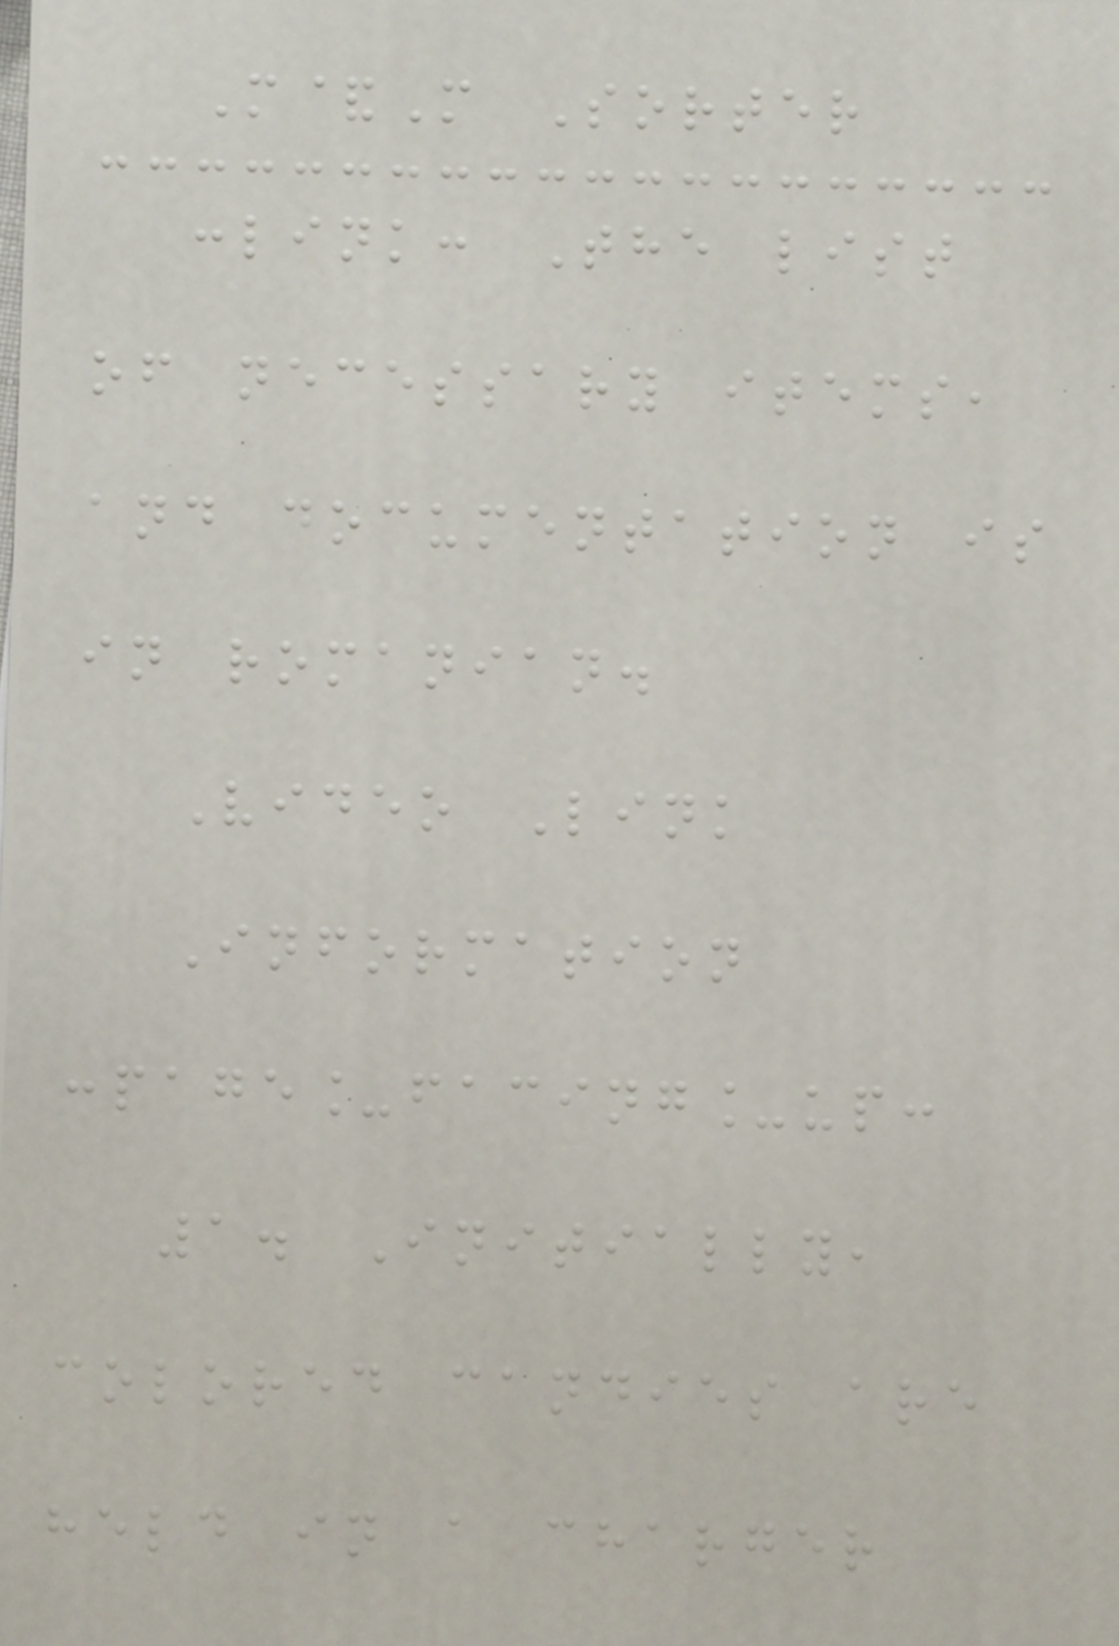M&M Sorter
:link: The list
of necessary items,
and documentation is
in romanian.
Video Link
Information
:page_facing_up:
1. Initially,
colored candies are
held in a charger
